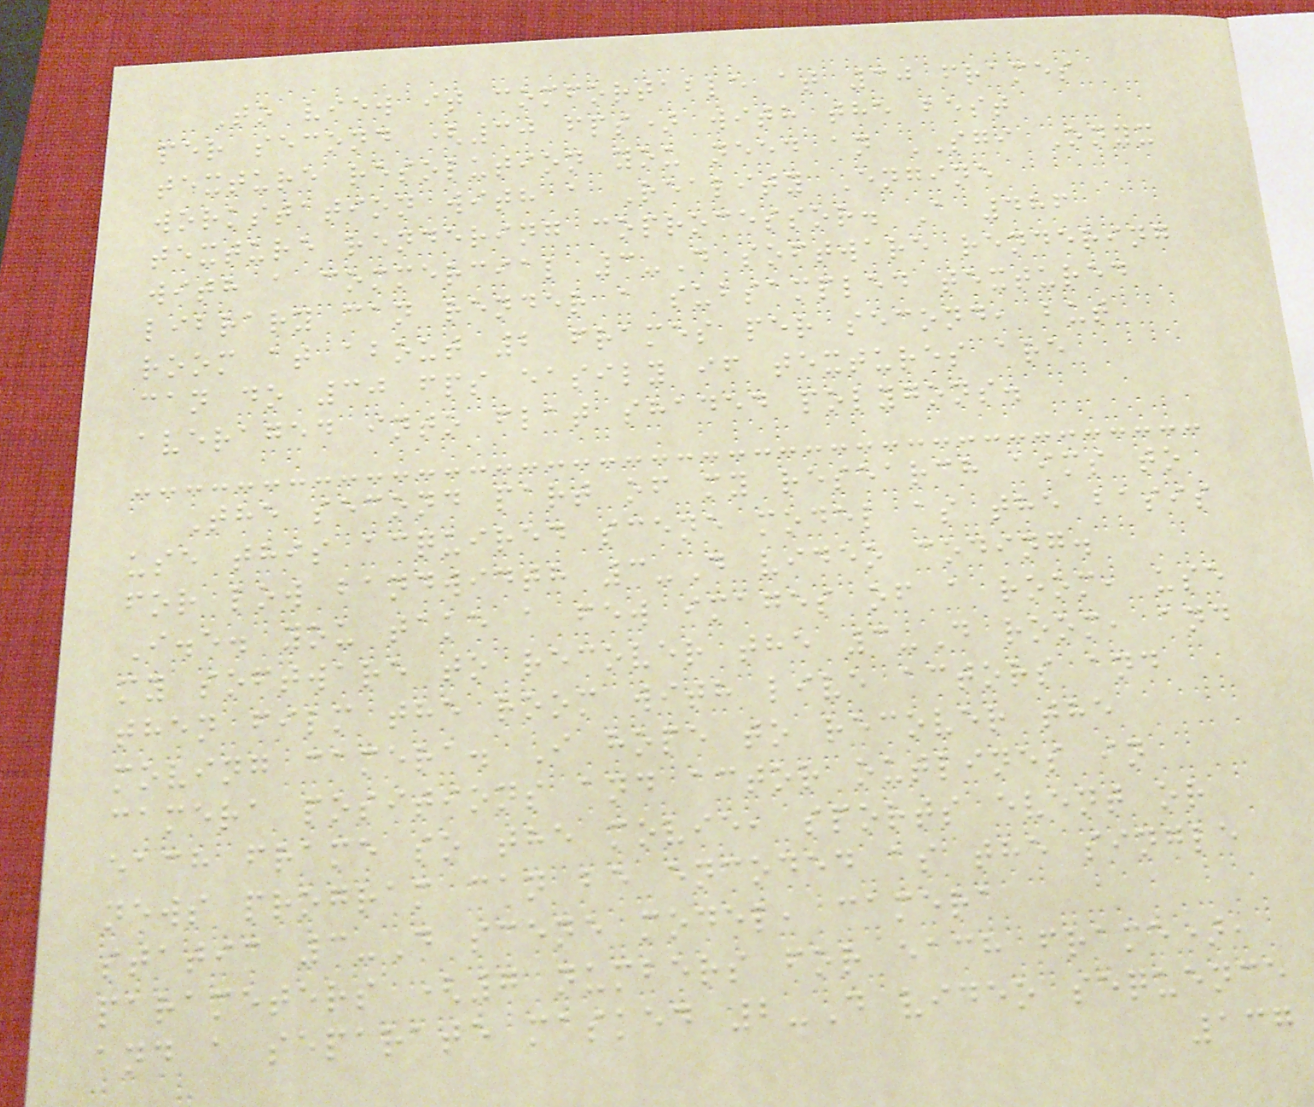To view it comfortable at 30 frames
per second (30 fps) with the best
texture resolution you need an SGI Onyx
workstation with a Reality Engine
texture rendering coprocessor. A 486
with a commercial 3-D software rendering
library can render a subsampled textured
room at about 2 frames per second, but
can do 30 fps easily if textures are
averaged into flat shaded polygons.
The second part of my research aims to
use this acquired scene model as the basis
for low bandwidth 3-D video coding.
I.e. you take a few images of a room, use
my software to recover the 3-D room, and
then film the room with live actors and
moving camera. I hope to recover the
camera positions and actor outlines in
each frame so the movie, sports event or
news program can be encoded as the single
static 3-D scene model, camera
parameters (7 numbers for each frame),
and a separate masked 2-D video sequence
137
